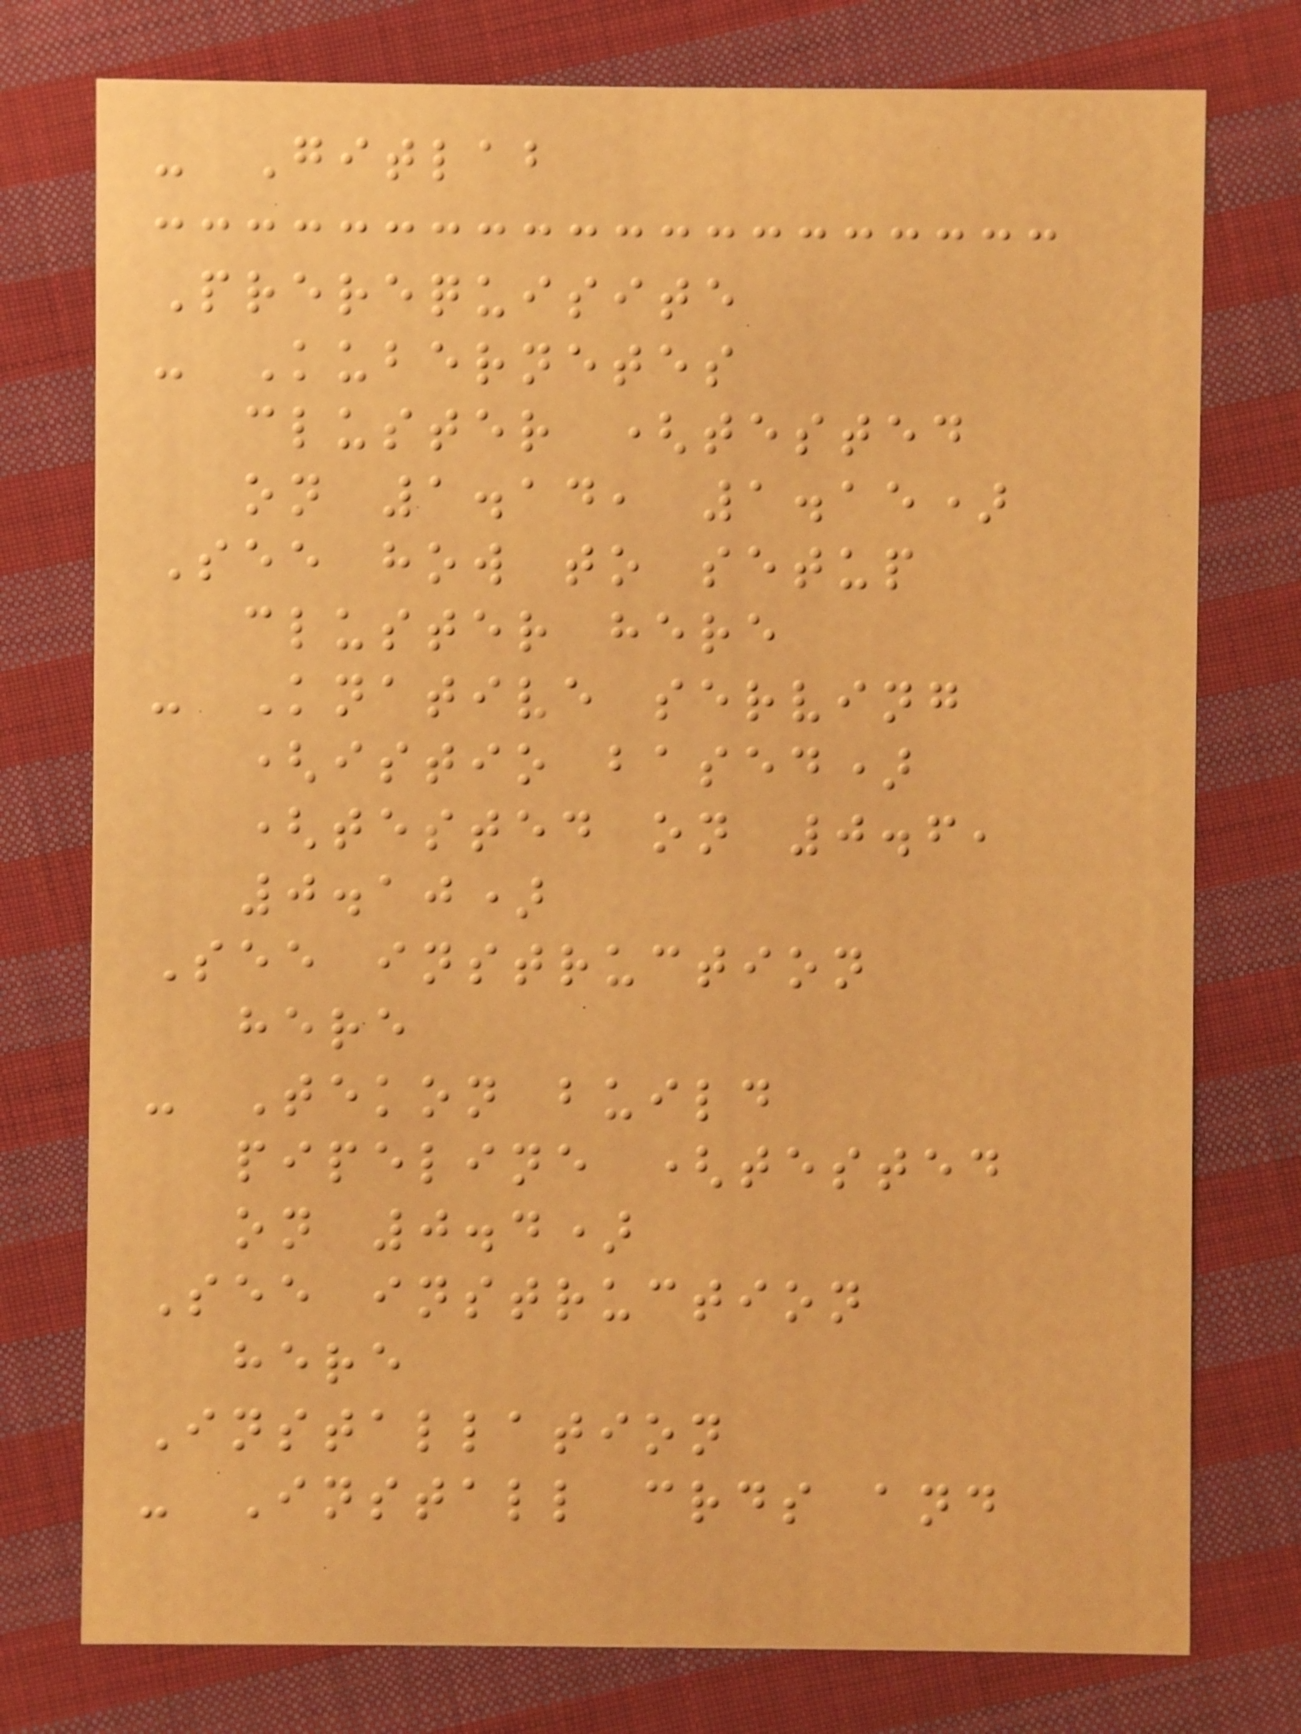- Gitlab
Prerequisite
- Kubernetes
cluster (tested
on 1.14, 1.15)
See how to setup
cluster here
- Knative serving
(istio based)
(tested on 0.6,
0.10)
See instruction
here
- Tekon build
pipeline (tested
on 0.4)
See instruction
here
Installation
- Install crds and
